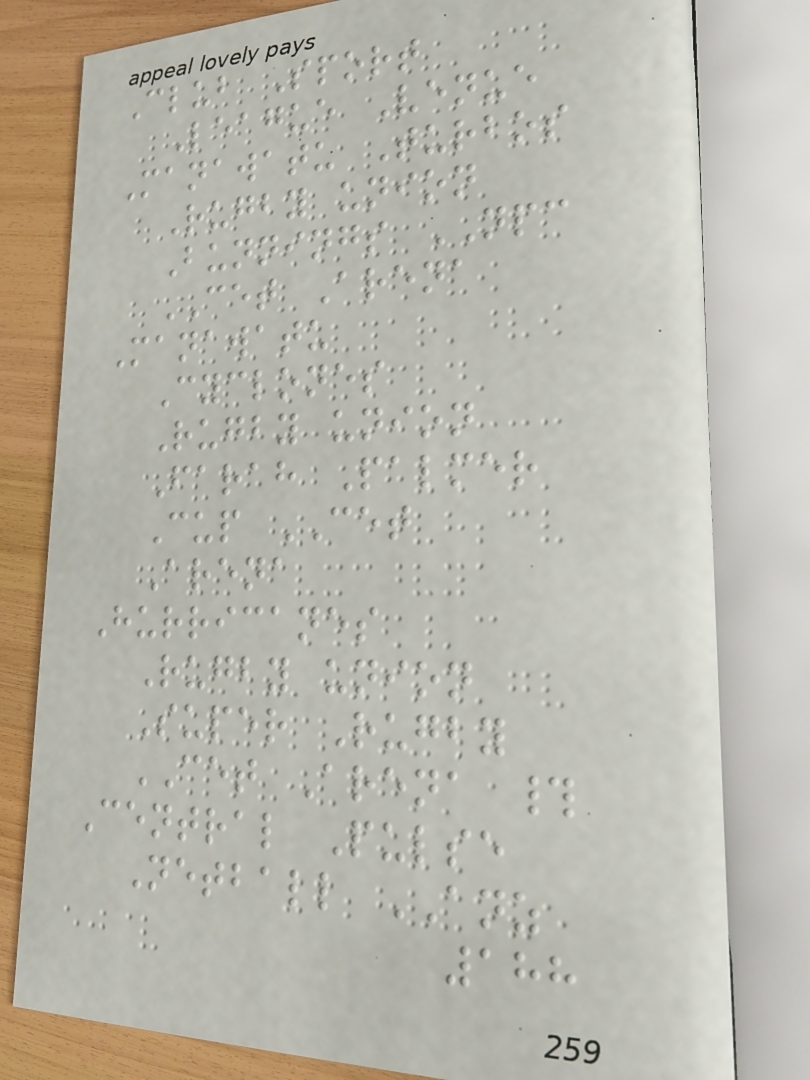Club Sport
League Venue
Manawatu Turbos
Rugby union
Bunnings NPC
CET Arena
Manawatu
Cyclones
Rugby union
Farah Palmer
Cup CET
Arena
Hurricanes
Rugby union
Super Rugby
CET Arena #
Central Pulse
Netball ANZ
188
